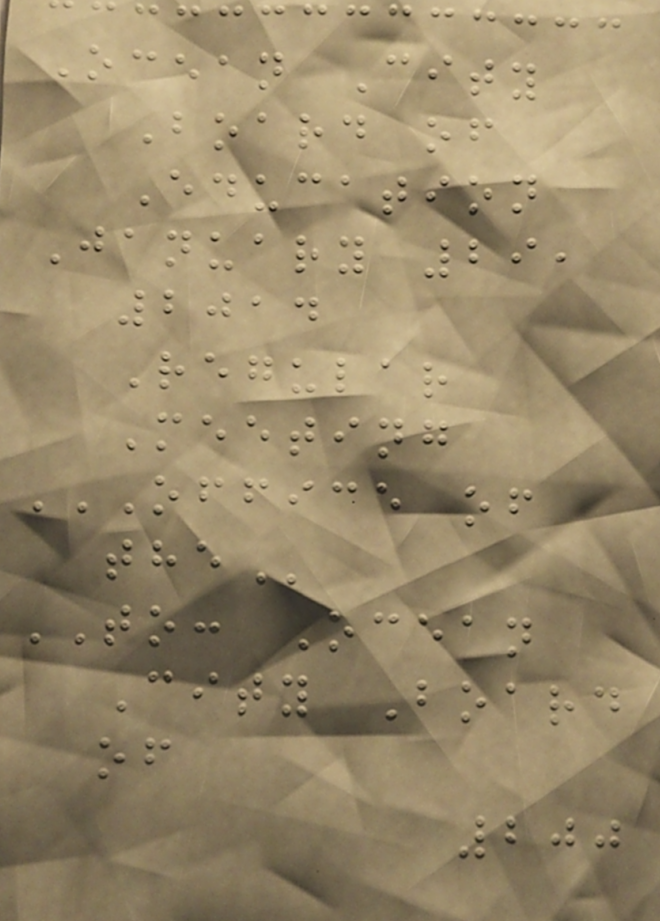Ocean City
Board of
Education
January 29,
2014
Regular
Meeting
OFFICE OF
THE
TO: Ocean
City Board
of
200
